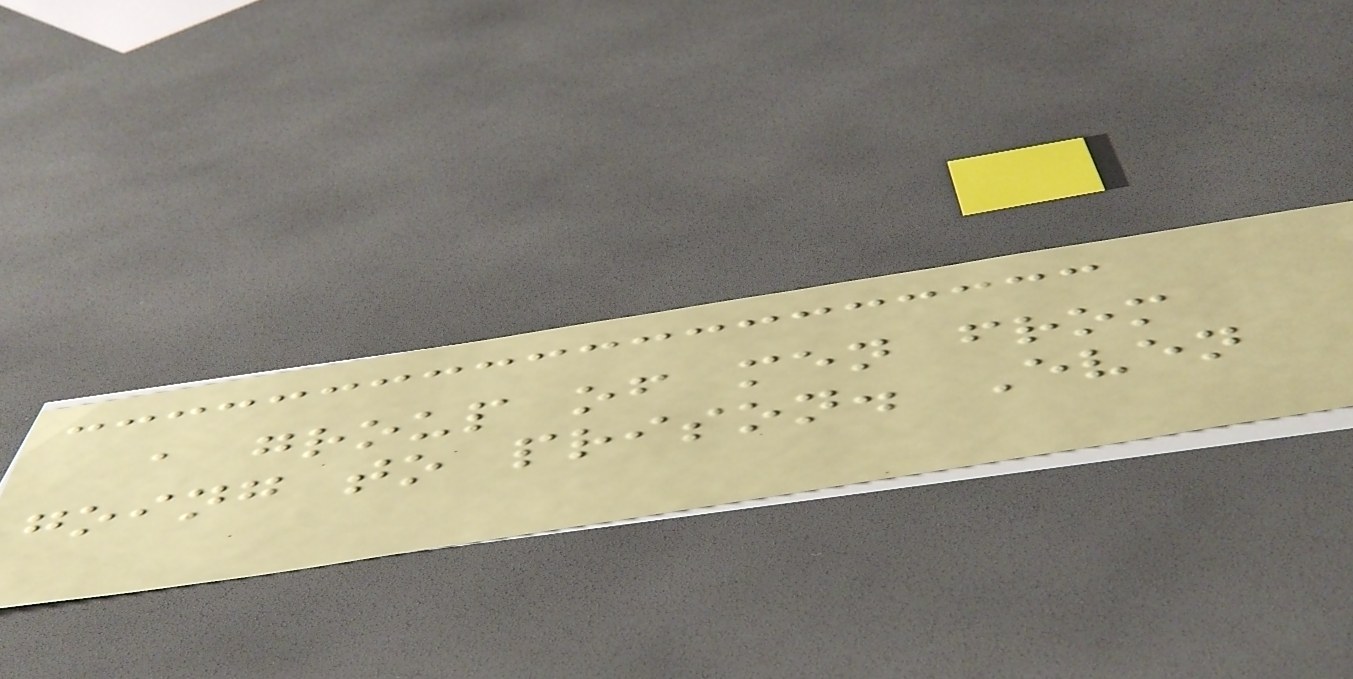a group of men from
going to prison. Even
